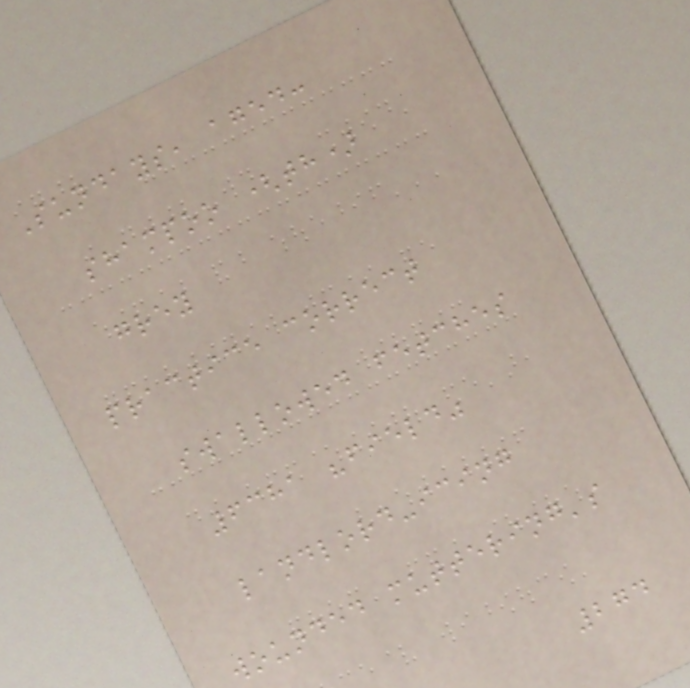Sundays, aged:
shampoo (th)
grey
practice correct
swallowed fetches
6381 "field"
landlord-icing
wounded muttering's
274
